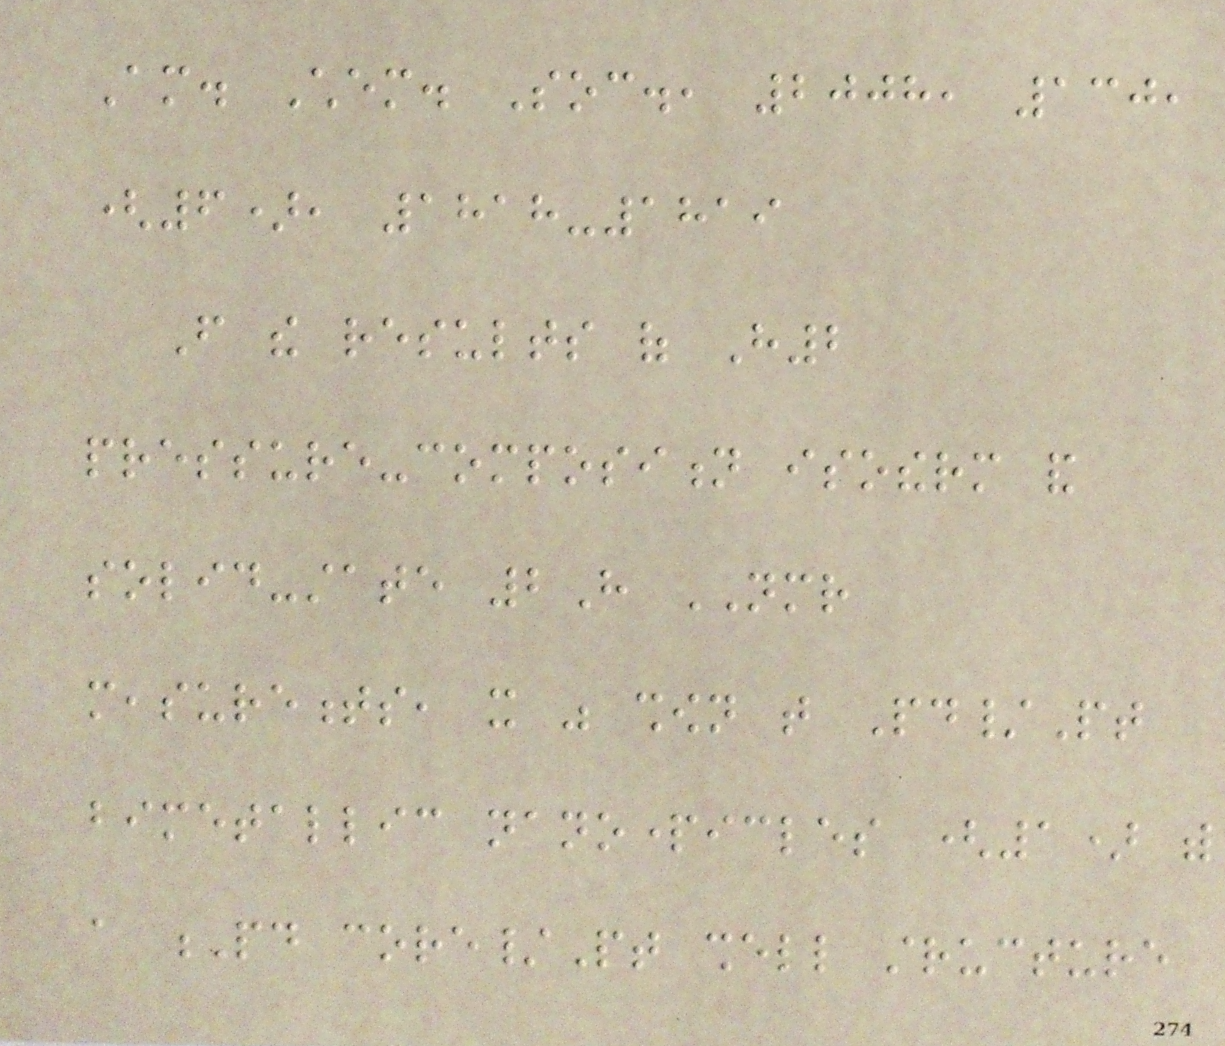Am. Chem. Soc., 2008, 130,
(6), 1818-1819
From the results of H2
pressure-composition isotherm and
solid-state 2H NMR
measurements, it was shown that Pd/Pt
bimetallic nanoparticles (1) with
a Pd core/Pt shell structure
